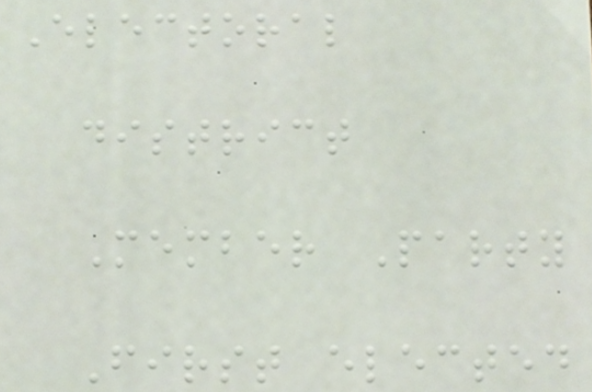Electoral
district
Member Party
First elected
